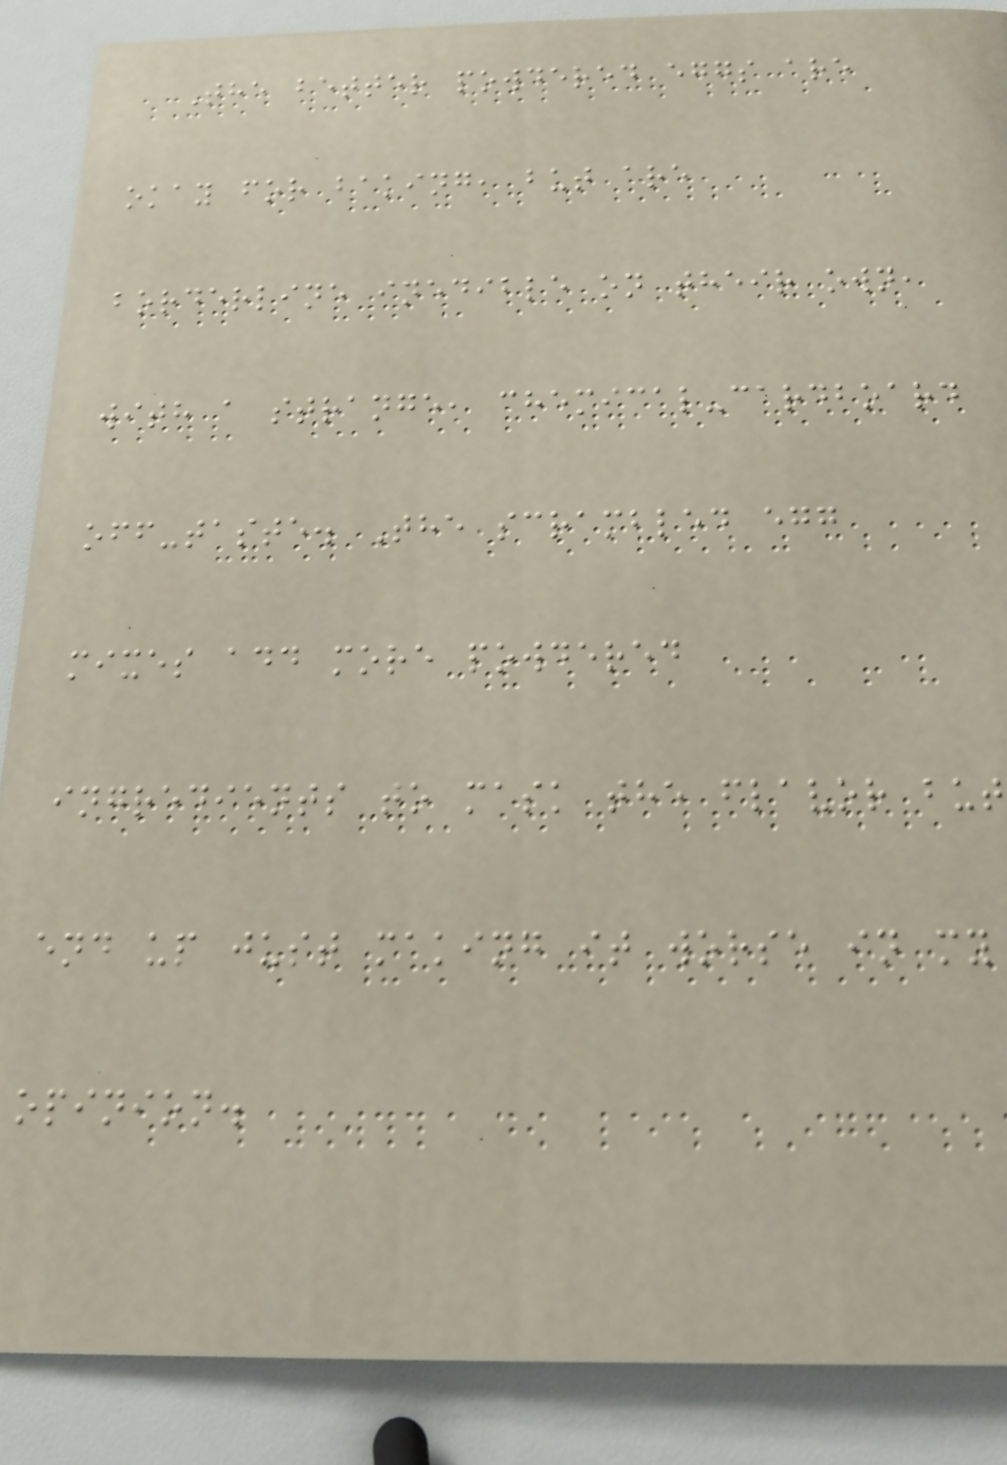The better powdered eggs are
okay for baking, but are
borderline inedible on their own,
with a strange, chemical-cardboard
off-taste. The scrambled egg
mixes add more powdered
ingredients to mask the flavor but
end up just making it worse in my
opinion.
